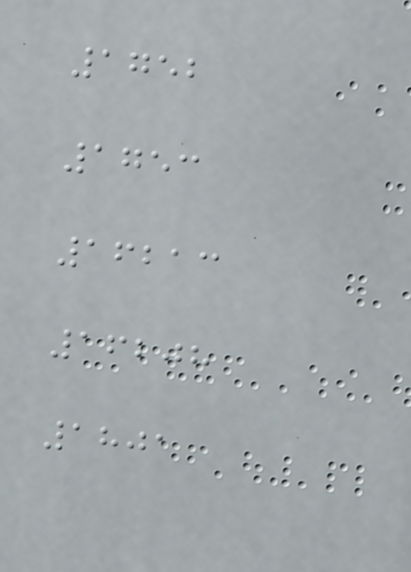1752
1753
16213
16208
1801
